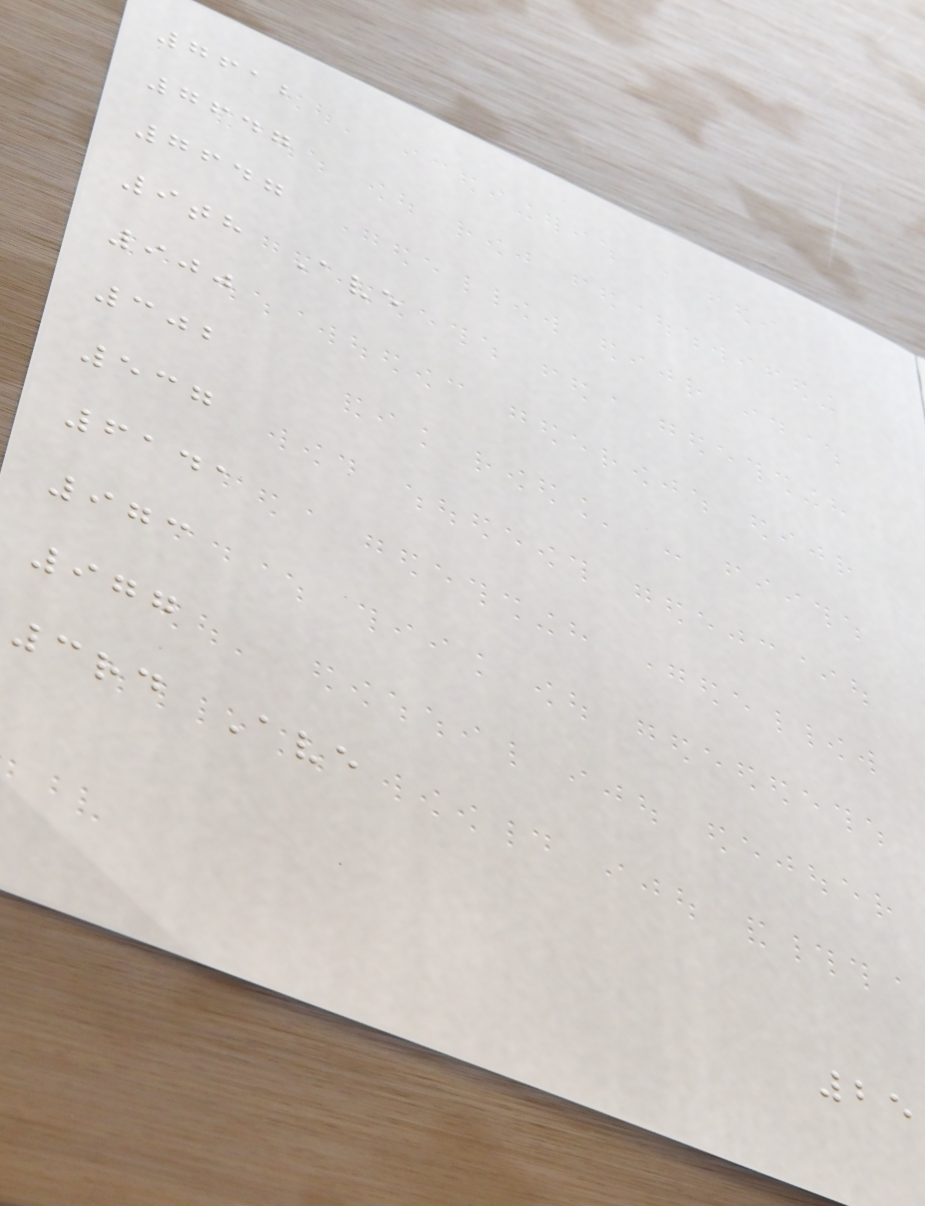7612
7647
7647
9th Ave
900
302
537
6141
973
977
3rd Ave
25
